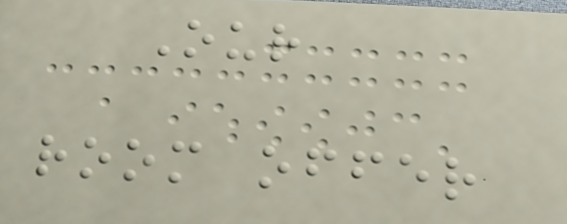Our
room offer
